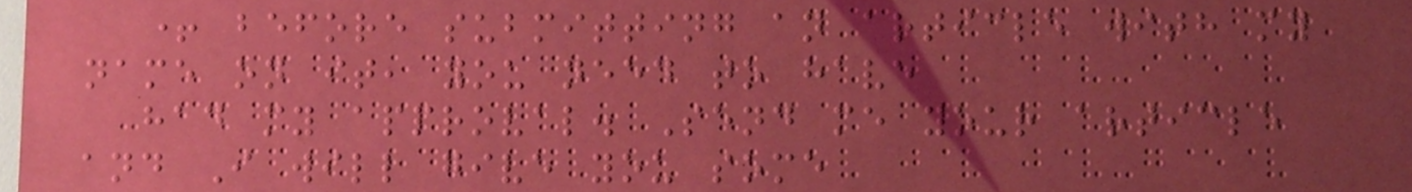+ before submitting an article with my
name on it, you need to have
had my approval. Send me your article
and I will give you some
